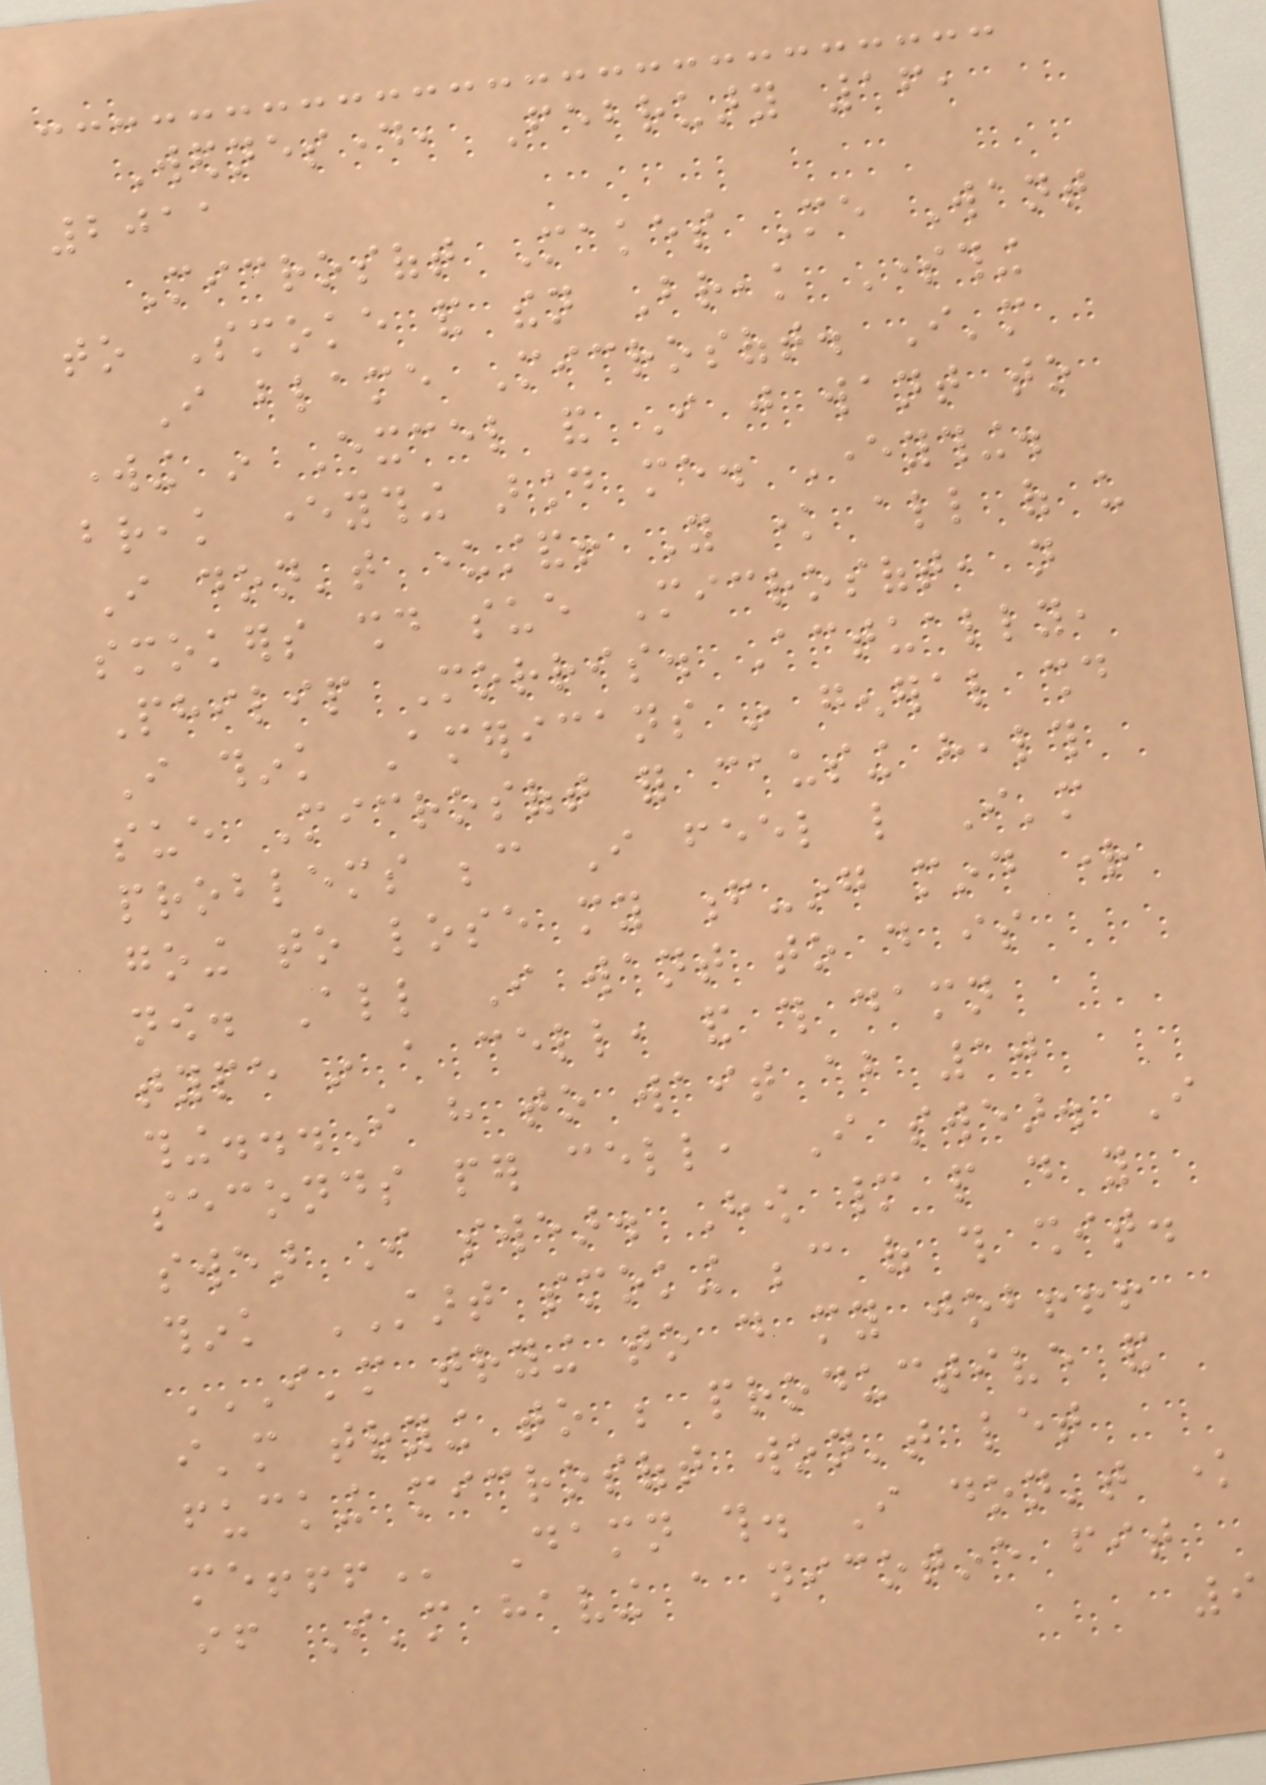Wednesday, February 16,
2011
Microsoft Makes Me Want
to Smoke and then Break Something
I blame Microsoft. I'm
working in Excel and I just want to
break everything around me. Everything.
I don't understand! You know all of us
smokers should sue Microsoft, not
Philip Morris. Actually,
I think Americans in general should
sue Microsoft for causing health
problems because I feel like I'm
going to lose my f-ing mind right
now. All I want to do is
type in a cell, and this damn
thing...I have to wait about 10
seconds per cell, I swear. I
swear I swear. How many people do you
think START smoking because of this shit.
I'M TRYING TO DO MY JOB!!!
I'M TRYING TO BE PRODUCTIVE AND
FUCKING MICROSOFT WON'T LET
ME!!! Damn this. I don't know
if I'm having a nicotine fit
9
